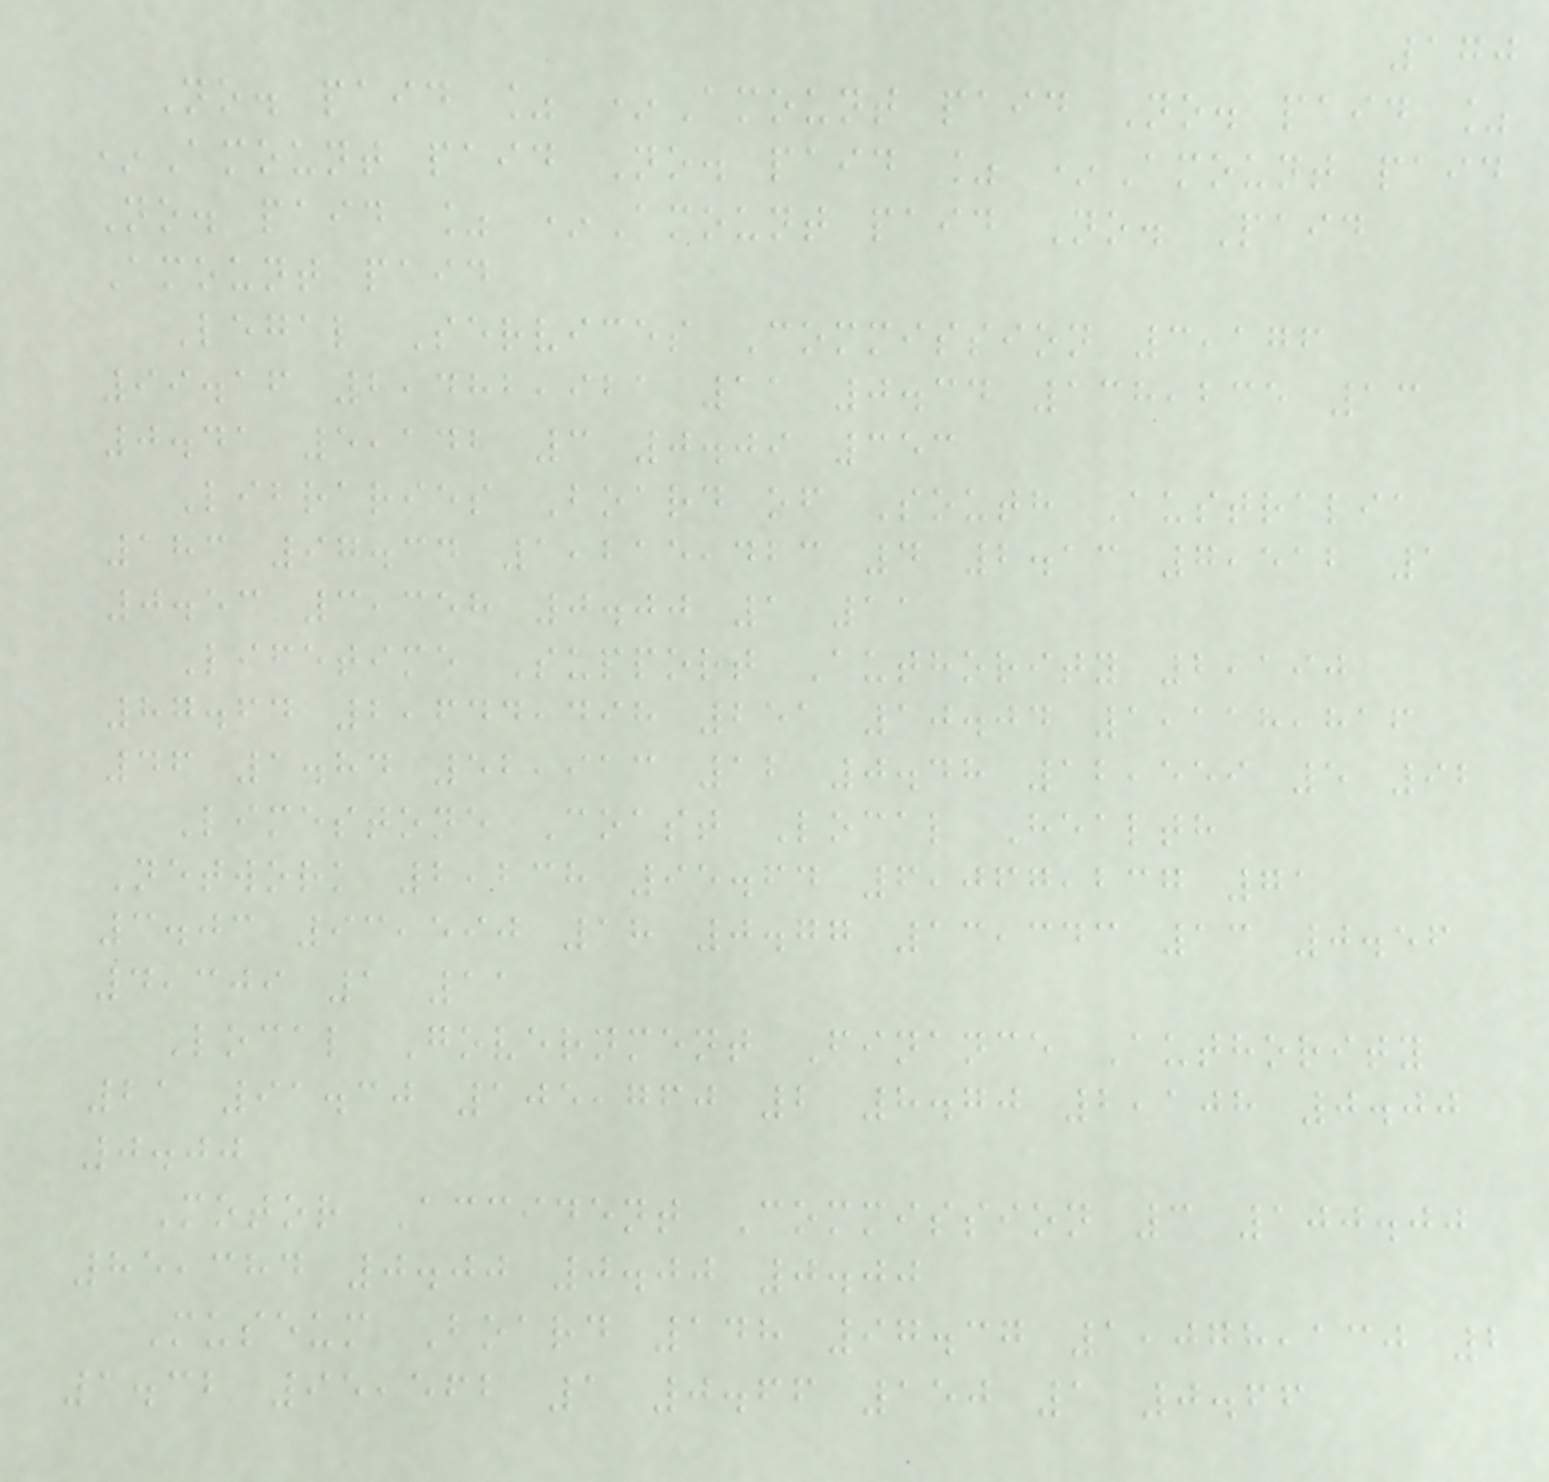170
No. paid % *Amount paid No. paid %
*Amount paid No. paid % *Amount paid
No. paid % *Amount paid No. Paid
Amount paid
Legal Services Commission 3,176
99.16 2,482,921 11 0.34 138,235 13
0.41 5,142 3 0.09 353
Libraries Board of South Australia
183 97.34 1,215,423 4 2.13 7,512 1
0.53 3,358 0.00 1 11
Lifetime Support Authority 2,190
87.64 2,644,498 251 10.04 1,118,816
46 1.84 52,913 12 0.48 12,559 5 92
Limestone Coast Local Health
Network 2,238 95.64 6,067,237 71
3.03 93,590 18 0.77 13,343 13 0.56
4,309 1 11
Local Government Finance Authority
21 91.30 105,760 2 8.70 2,108 0.00
0.00
Motor Accident Commission 3 100.00
85,384 0.00 0.00 0.00
Museum Board 148 97.37 1,078,130 2
1.32 95,562 1 0.66 150 1 0.66
